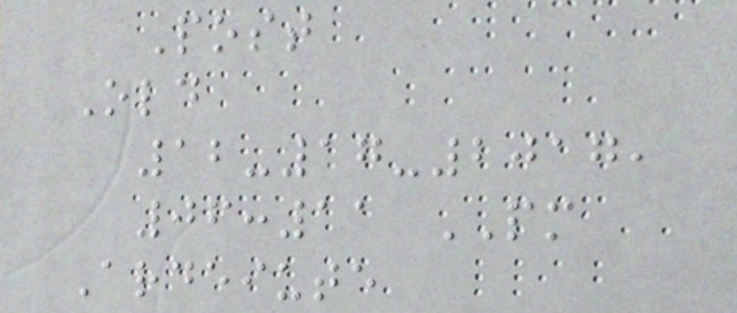Post
Old
12-17-2017,
06:11 PM
Ardeiute
